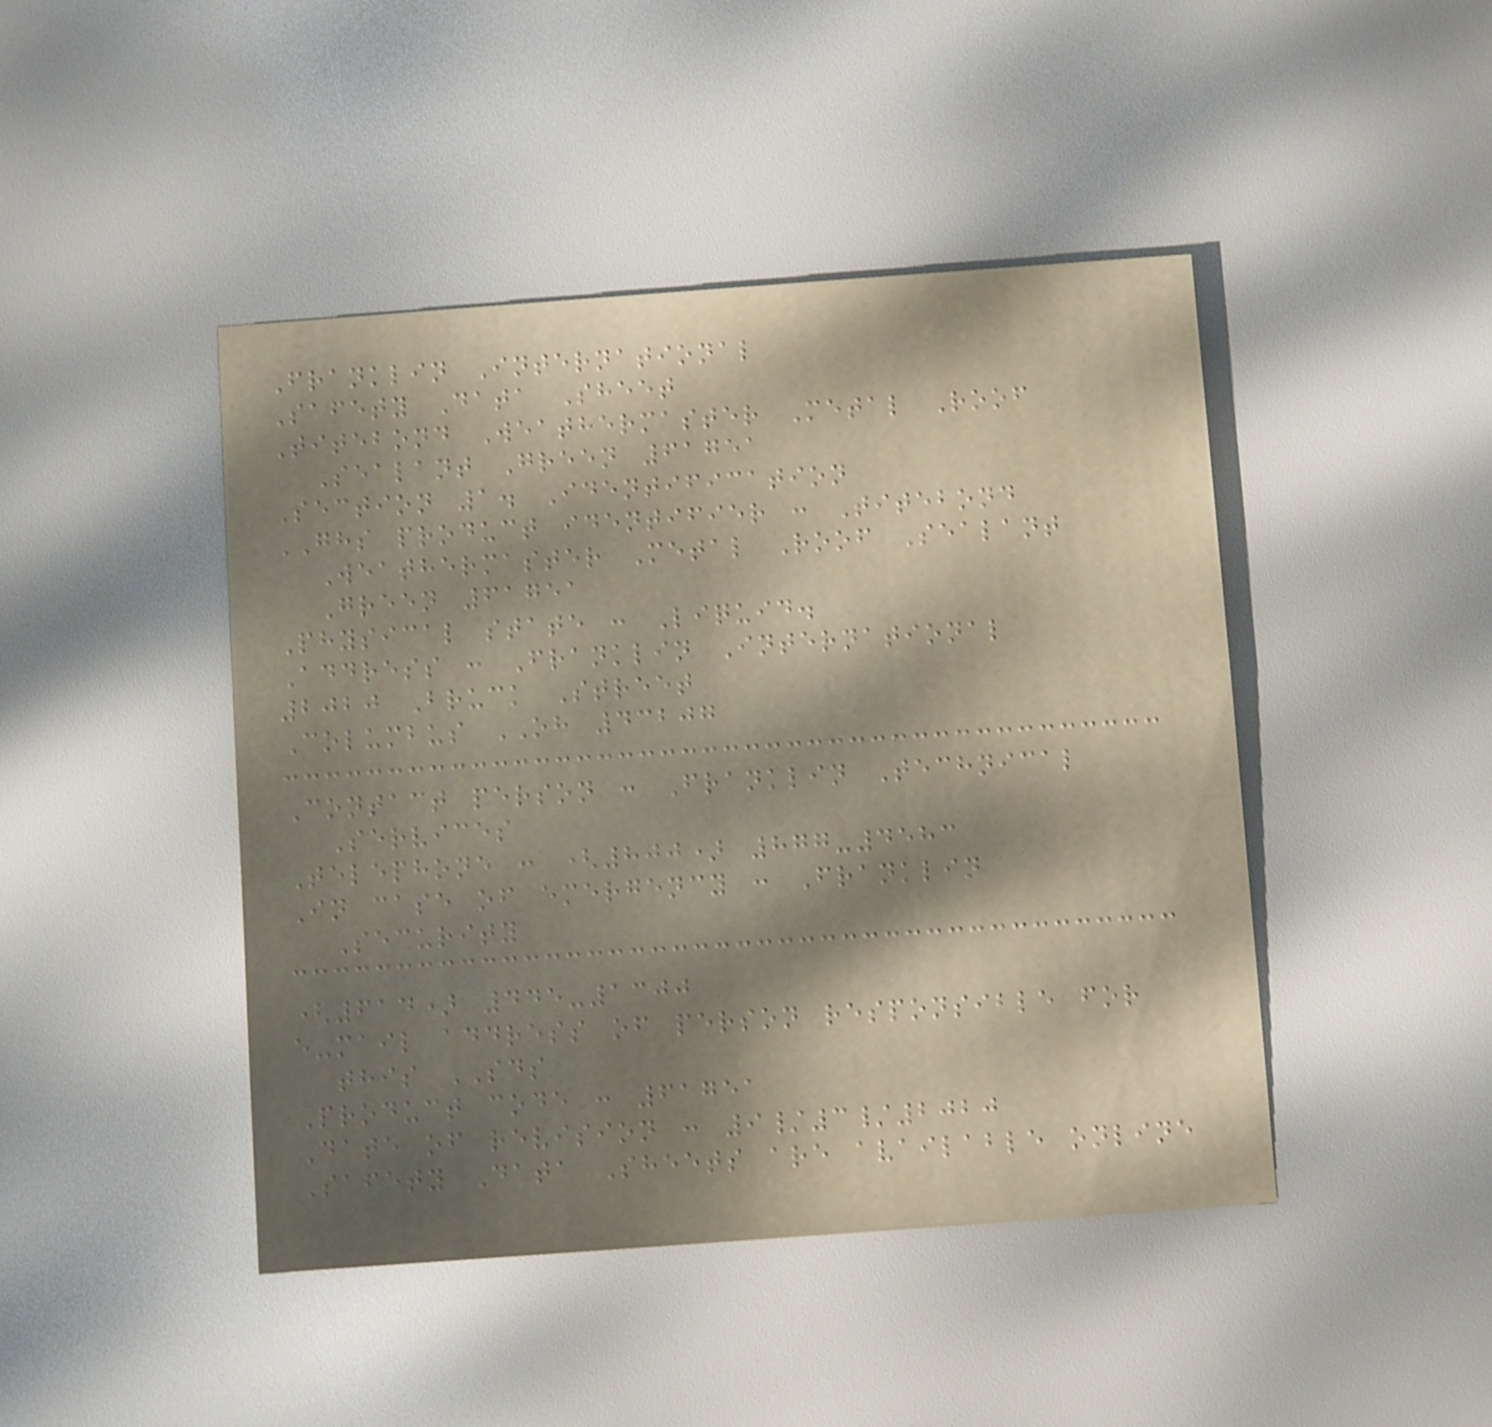Franklin International
Safety Data Sheet
Titebond Weathermaster Metal Roof
Sealant Green 61751
Section 1. Identification
GHS product identifier : Titebond
Weathermaster Metal Roof Sealant
Green 61751
Physical state : Liquid.
Address : Franklin International
2020 Bruck Street
Columbus OH 43207
Contact person : Franklin Technical
Services
Telephone : (800) 877-4583
In case of emergency : Franklin
Security
(614) 445-1300
e-mail address of person responsible for
this SDS
Product code : 61751
Date of revision : 9/3/2020
Safety Data Sheets are available online
